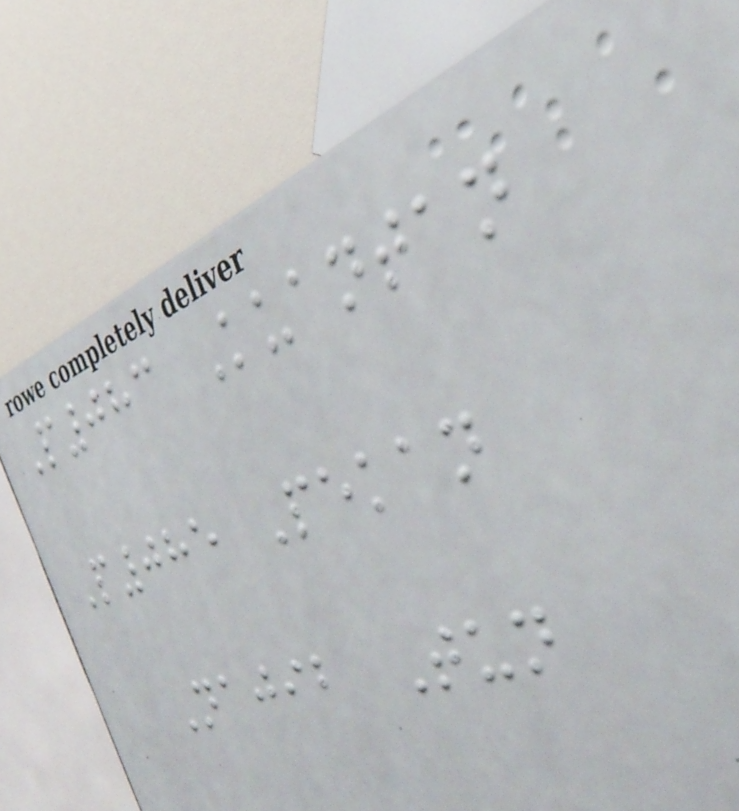P083 Kuantan
P085 Pekan
Najib Tun
